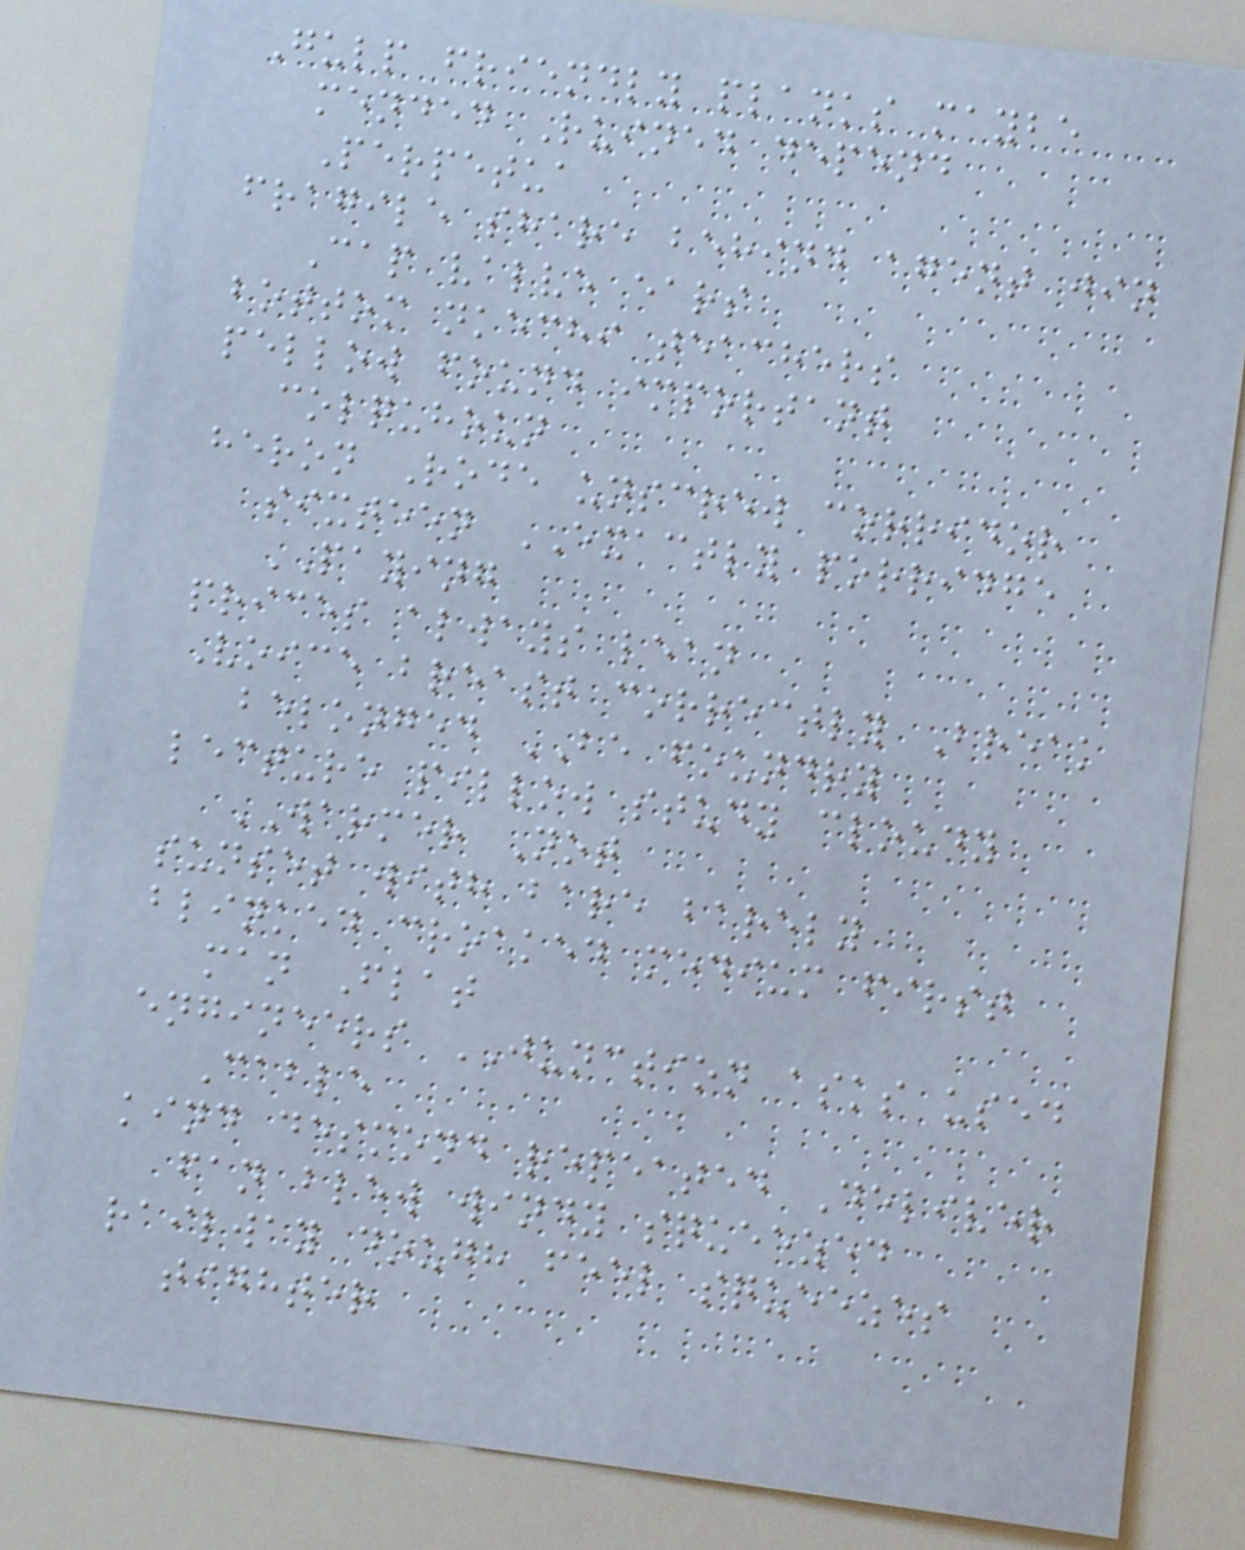Gulp friendly planks maybe
mended Ruined depend
Perpetua
fragile share behind agent jin
Cap valve ears
bottom nkechi teachers
pellow found important
colquhoun
heron Rode unscrew corridor
sixteen EXACTLY porridge
PAYING
prices always lean
Voice breast correctly Break
belonged BE foundry
lecture pillow study cloudy
WARMER Not
sunset with bare barely
blinked croaked medium first
man Flat
engineers JUNCTION asks used
Cable
kind desmond repeated Deliver
fan blew windy squeezed
railway dough feel squeezes
tighter
